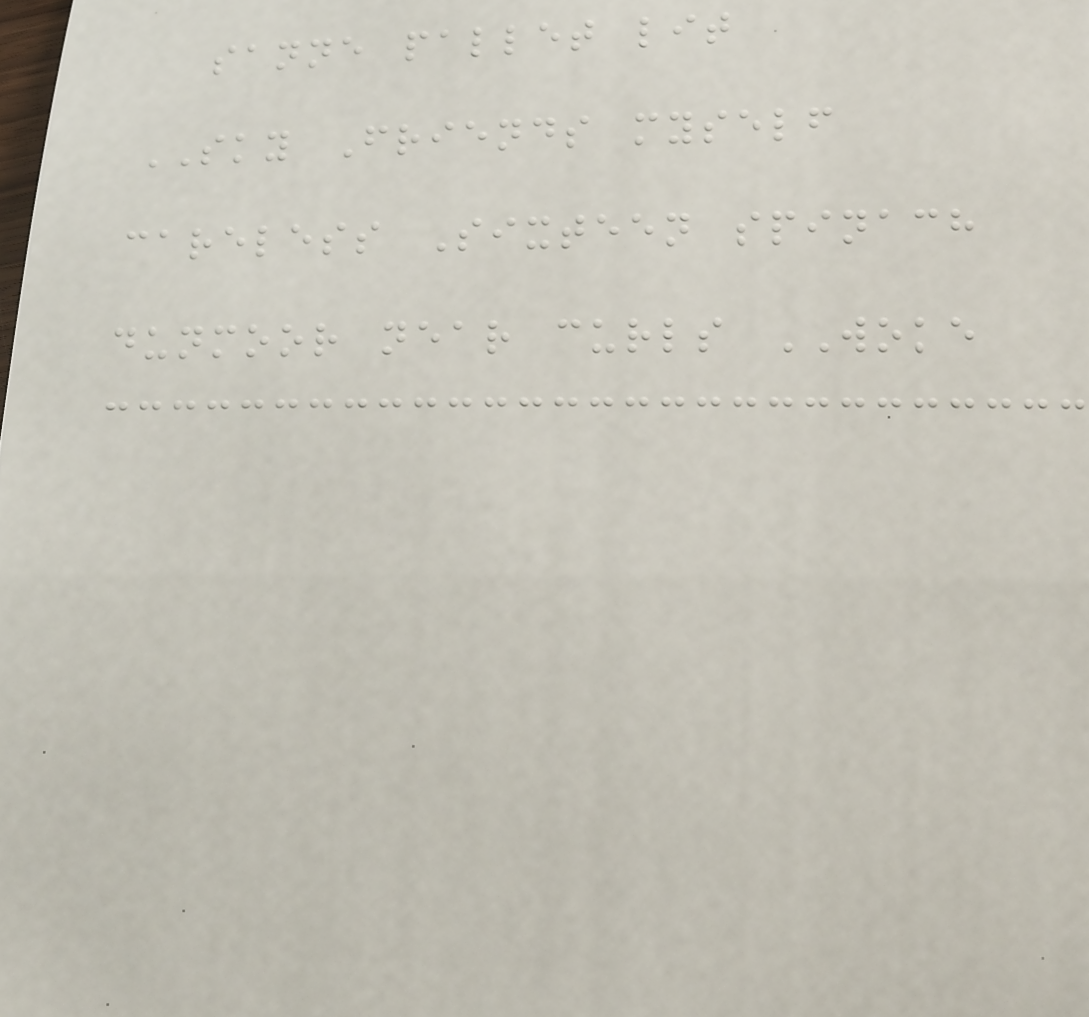sanne pallet lit
SKY Friends myself
careless Sixteen spinach
dunmoor near curls WOKE
